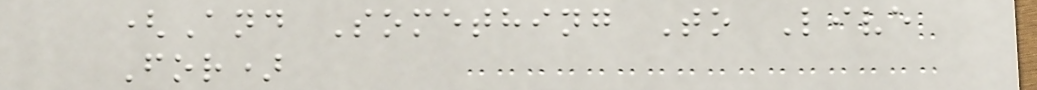(And Something To Live
For)
